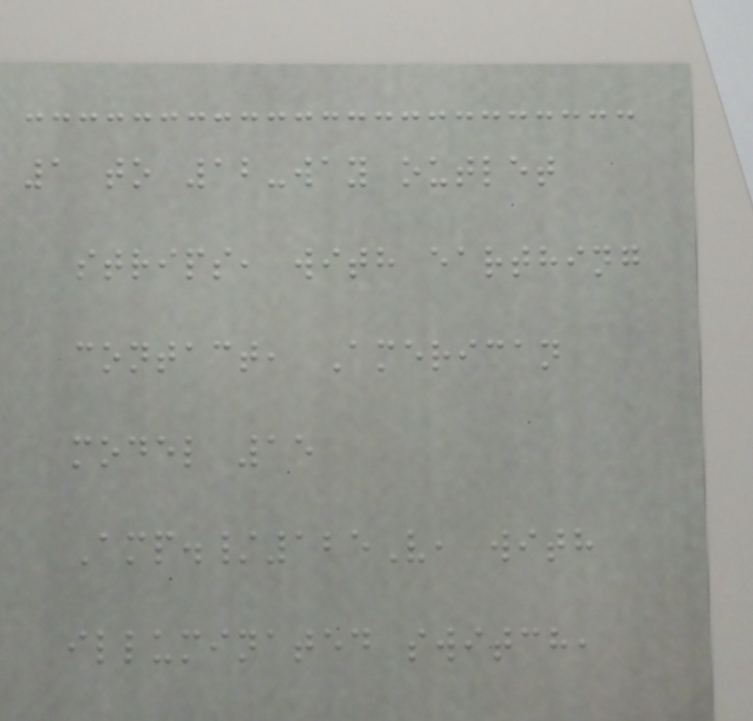1 to 12-way outlet
strips, with earthing
contact, American
model 15
Amp./125V, with
illuminated switch,
